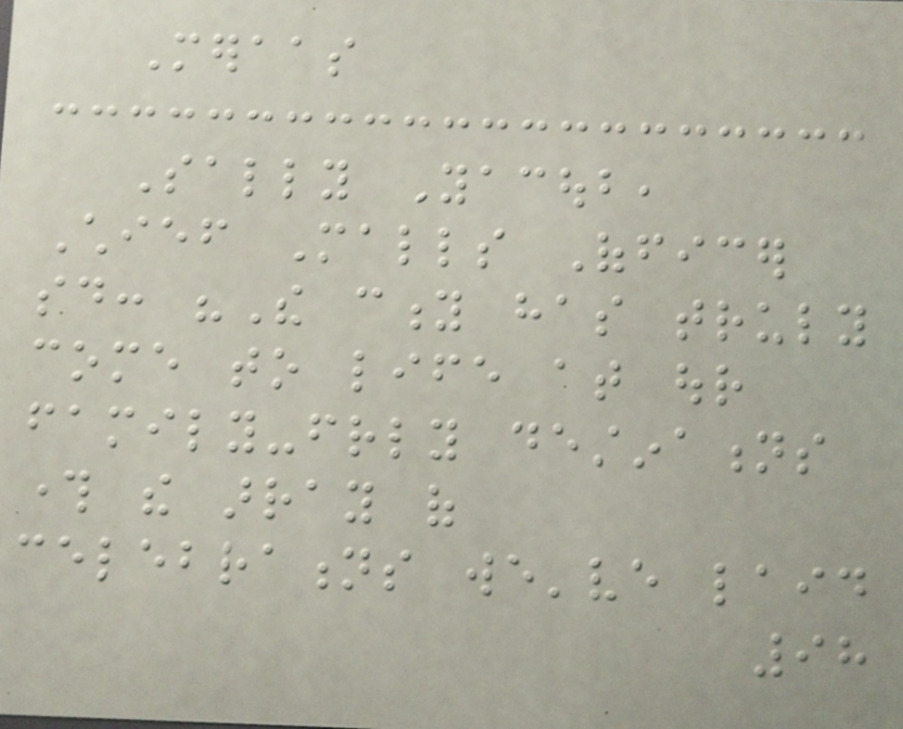Meraas
Sally Yacoub,
Chief Malls Officer
said: "The city has truly
come to life at our
family-friendly destinations
through the array of
celebrations we've laid
98
